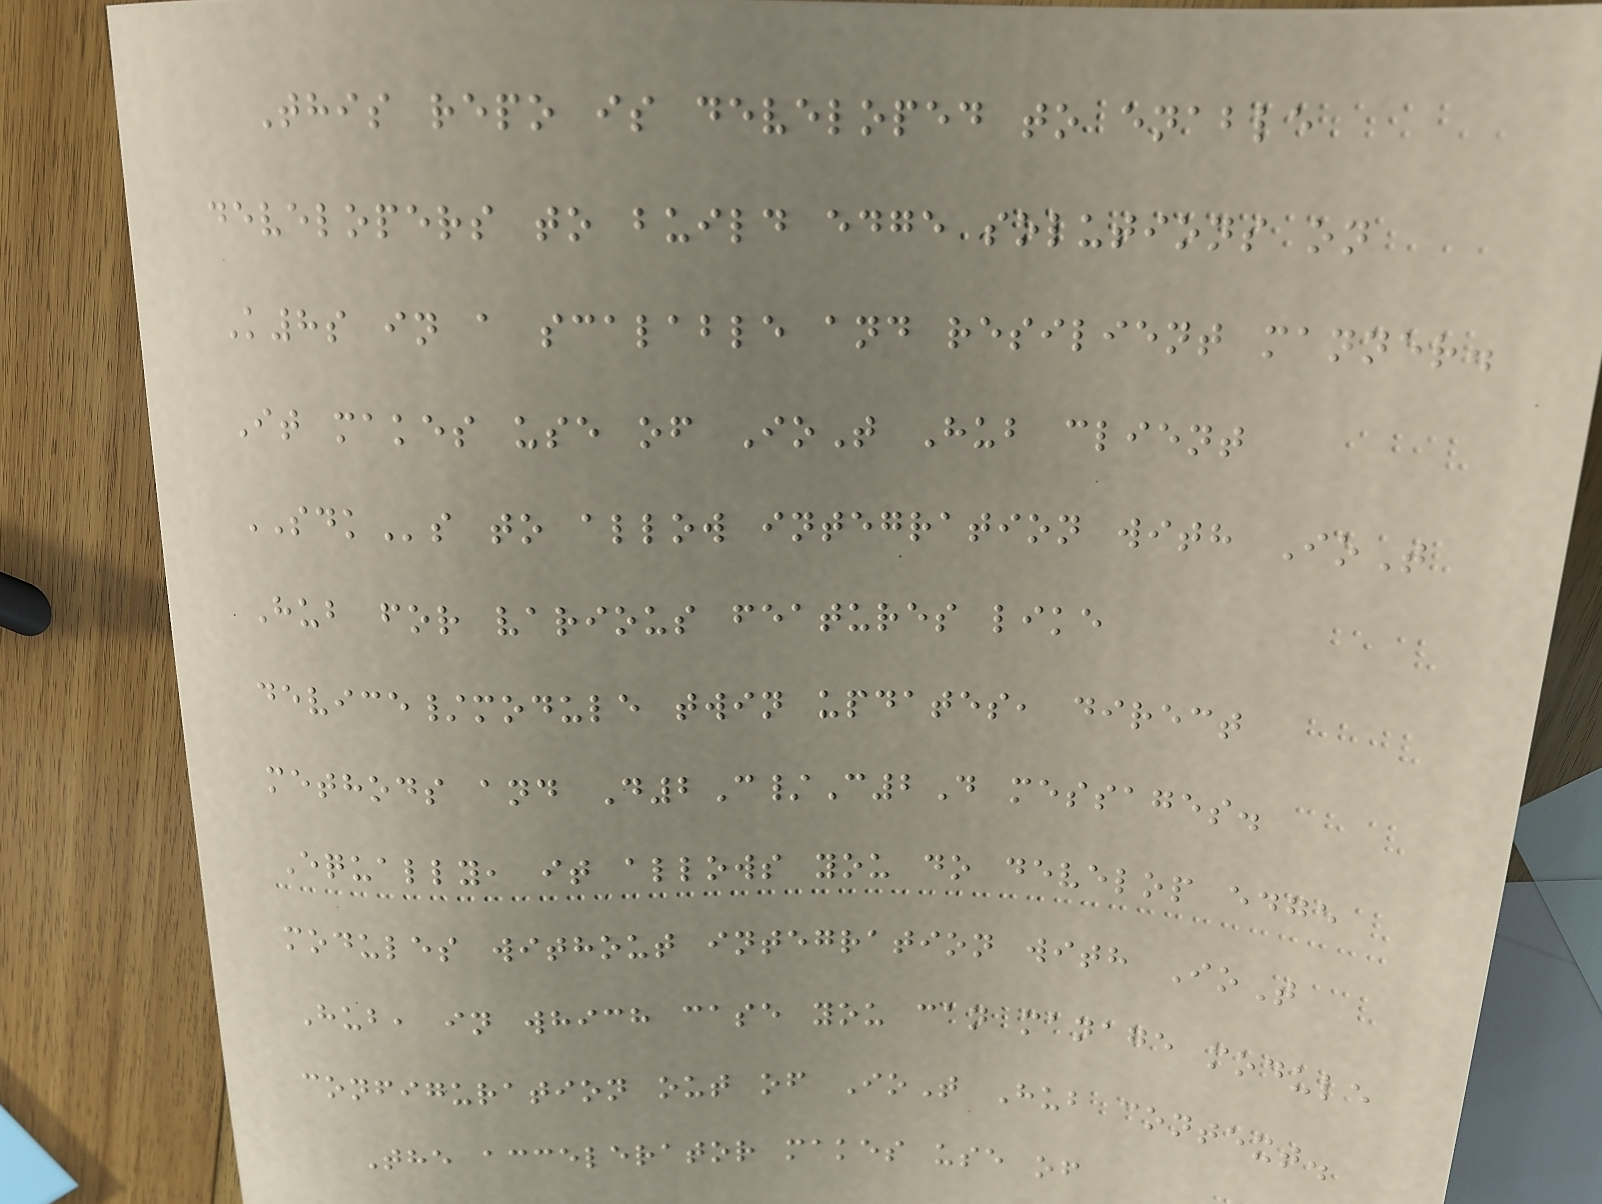This repo is developed to enable
developers to build edge solutions on
K8s in a scalable and resilient manner.
It makes use of IoT Hub client
SDKs to allow integration with IoT
Hub for various features like
device/module twin updates, direct
methods and D2C/C2D messages.
Equally, it allows you do develop edge
modules without integration with IoT
Hub, in which case you can manage module
configuration out of IoT Hub context.
The accelerator makes use of
